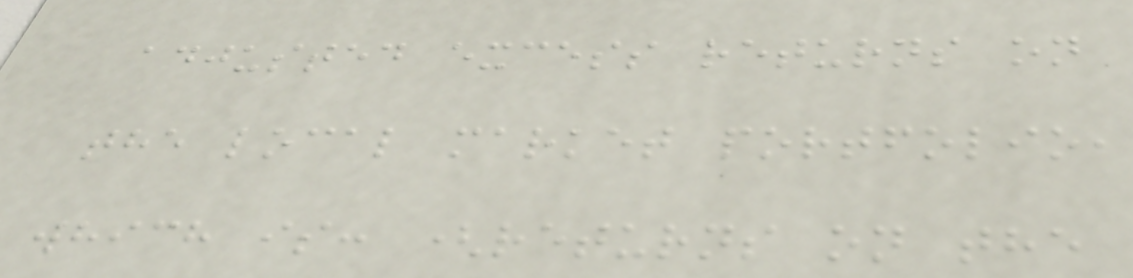adjusted excess returns on
the local market portfolio,
which is: (returns on the
